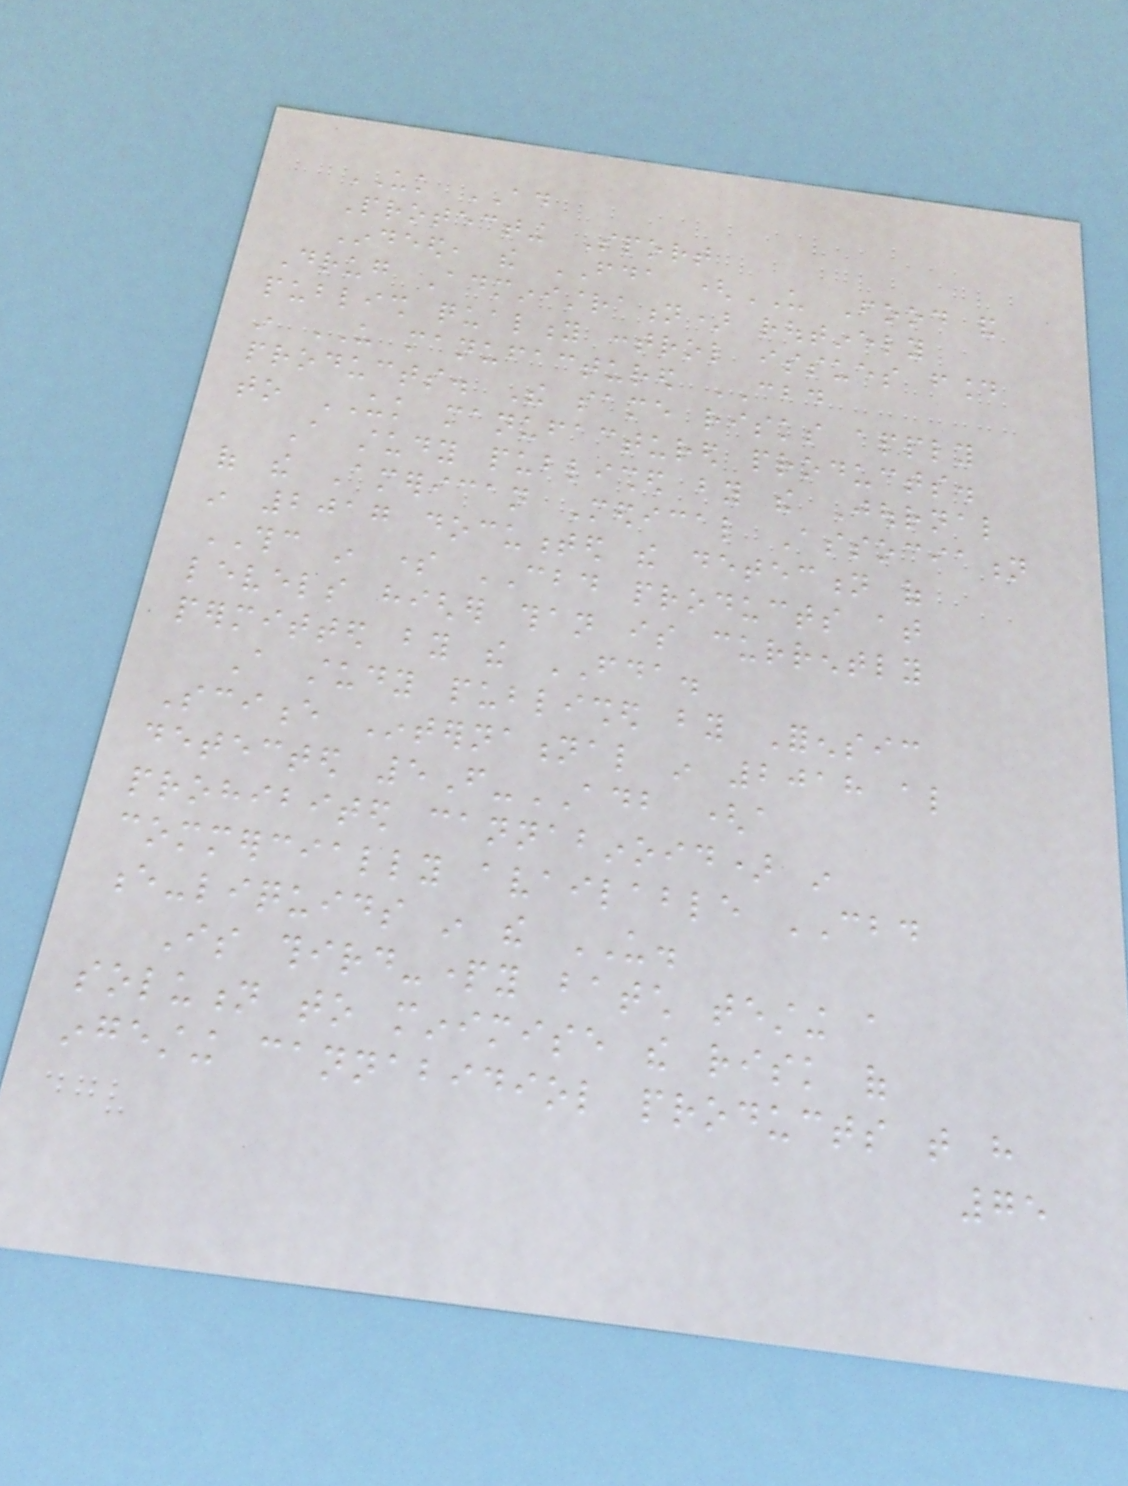UK AD
Protecting Sport
Indeed, the FDA (US Food and
Drug Administration) routinely
publish quality control issues found
in US manufactured CBD
products. The same risks apply
to UK manufactured products.
A study published by the Journal
of the American Medical Association
in 2017 documented the detection of
THC in some CBD products at
levels higher than is currently
permitted by the FDA.
A study published by Forensic
Science International in 2018 also
detected 5F-ADB (a
prohibited cannabinoid) in
commercially available CBD
e-liquids in the US.
Is third-party batch testing a
solution to minimise the risk of
ingesting cannabidiol products that have
75
